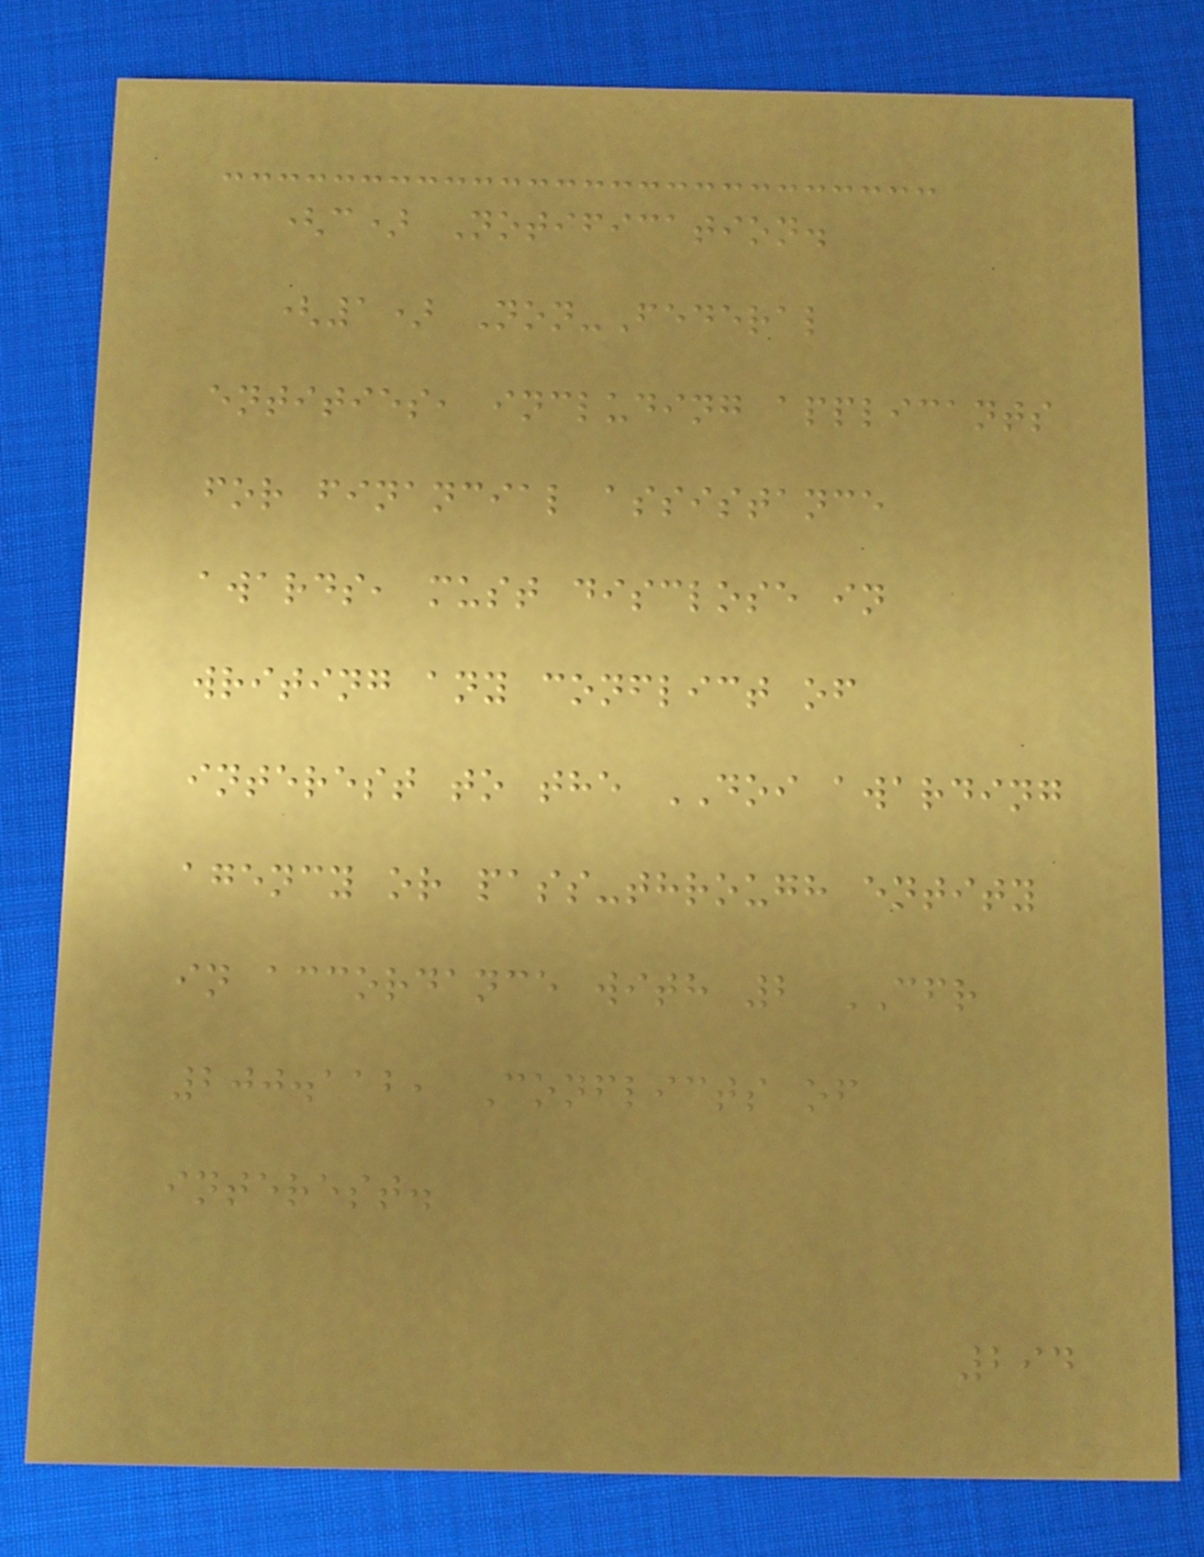(c) Notification.
(1) Non-Federal
entities, including applicants
for financial assistance
awards, must disclose in
writing any conflict of
interest to the DOI awarding
agency or pass-through entity
in accordance with 2 CFR
200.112, Conflicts of
interest.
294
